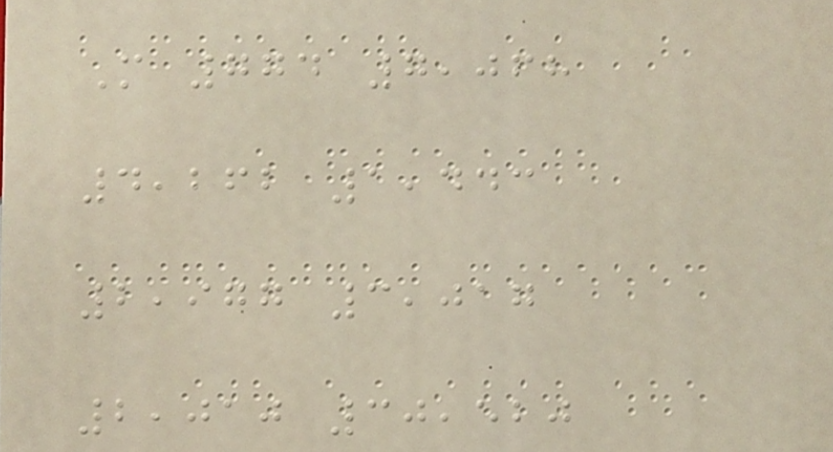M 774 7,068
4,262 1,443
2,977 3,017
2,010 30,520
